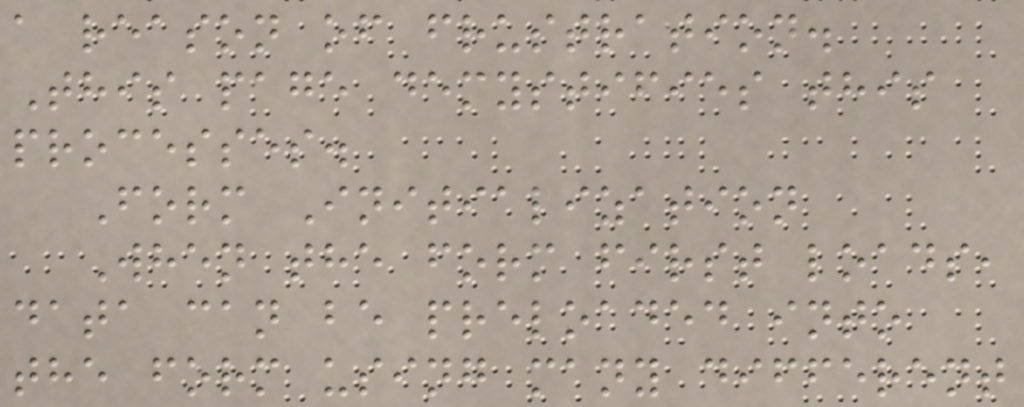a reason of frustration.
This page demystifies this
processes.
Form Initialization
When the form first loads,
data can be preloaded into
the form using many different
